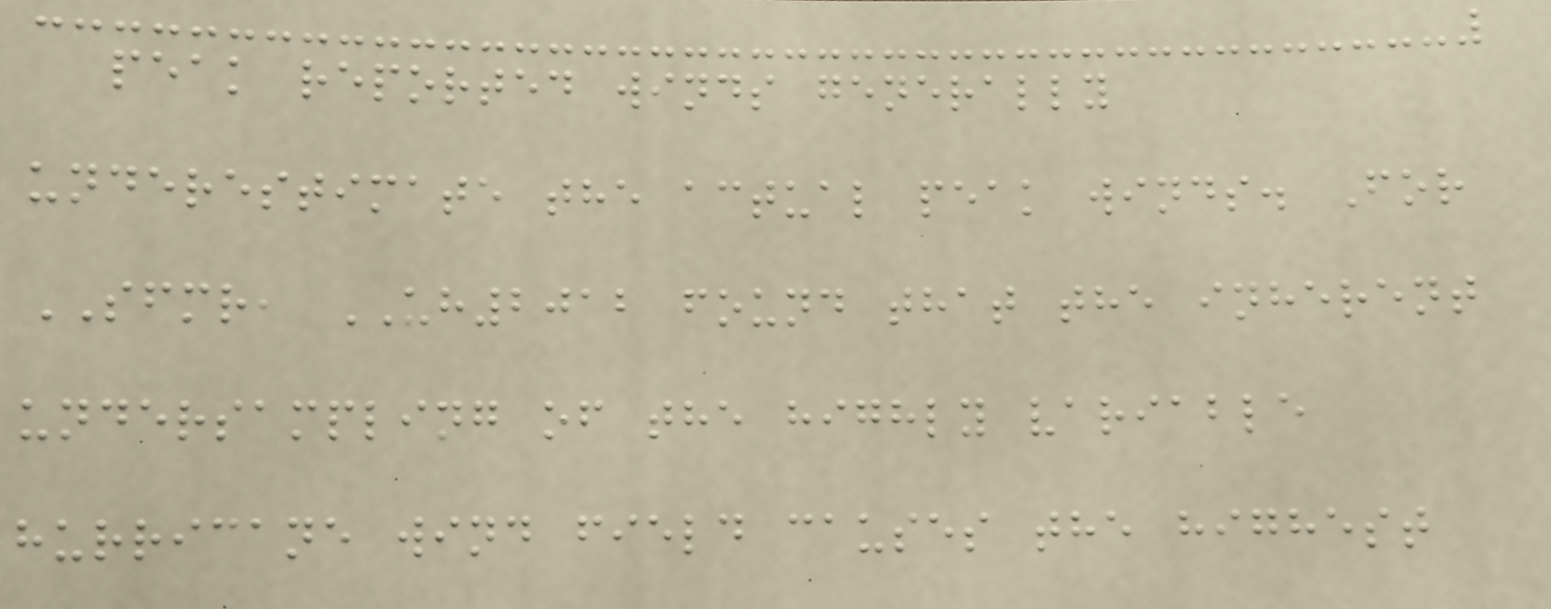peak reported winds generally
underestimate the actual peak winds. For
SFMR, UH2012 found that the inherent
undersampling of the highly variable
hurricane wind field causes the highest
